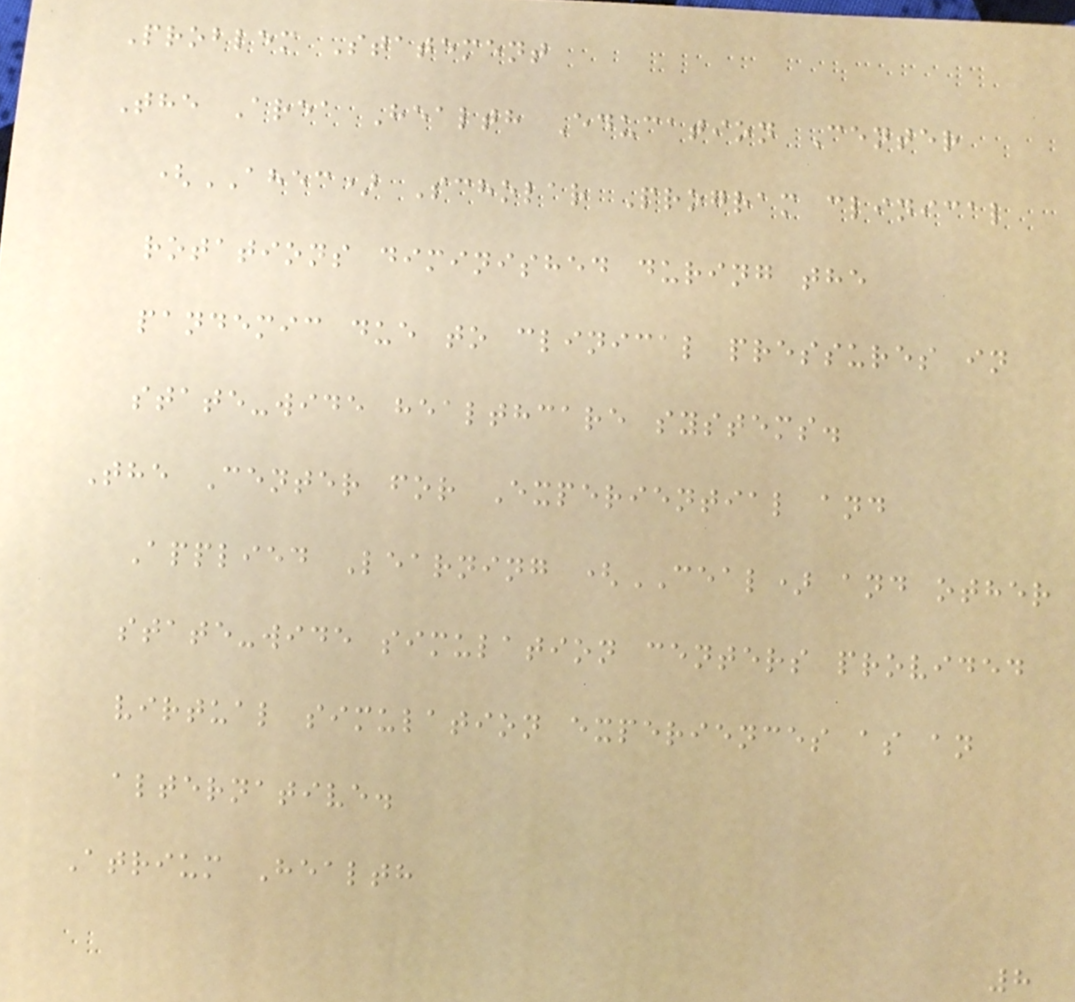Problem Statement
The Area Health Education Center
(AHEC) Scholar Program clinical
rotations diminished during the
pandemic due to clinical pressures in
state-wide healthcare systems.
The Center for Experiential and
Applied Learning (CEAL) and other
state-wide simulation centers provided
virtual simulation experiences as an
alternative.
Atrium Health
8
